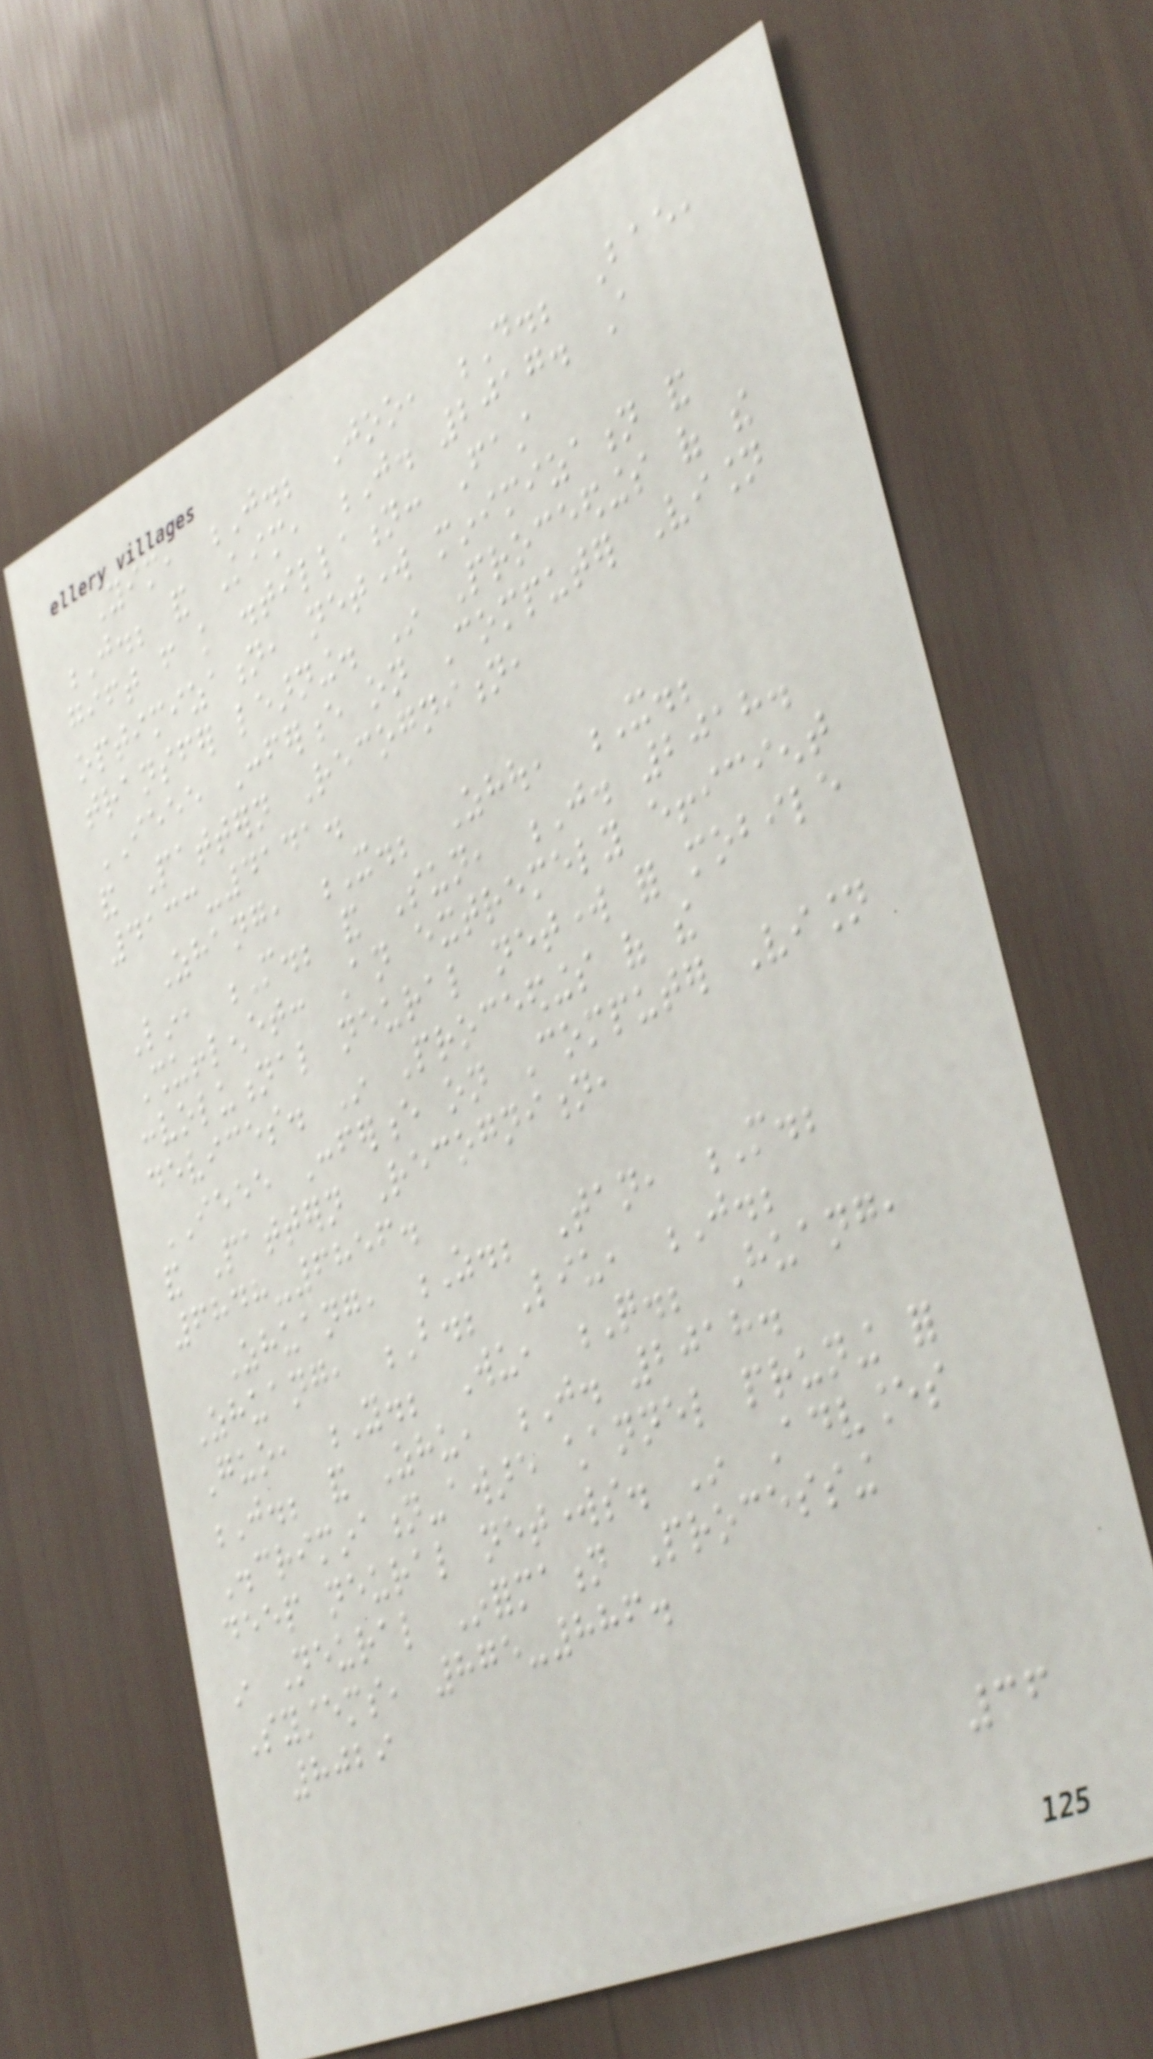Yim, J.; Joo, D.; Bae,
J.; and Kim, J. 2017. A
gift from knowledge distillation: Fast
optimization, network minimization and
transfer learning. In Proceedings of the
IEEE Conference on Computer Vision
and Pattern Recognition,
4133-4141.
Zhang, X.; Zhou, X.;
Lin, M.; and Sun, J. 2018.
Shufflenet: An extremely efficient
convolutional neural network for mobile
devices. In Proceedings of the
IEEE Conference on Computer Vision
and Pattern Recognition,
6848-6856.
Zhuang, Z.; Tan, M.;
Zhuang, B.; Liu, J.;
Guo, Y.; Wu, Q.; Huang,
J.; and Zhu, J. 2018.
Discrimination-aware channel pruning for
deep neural networks. In Advances
in Neural Information Processing
Systems, 875-886.
8029
36
